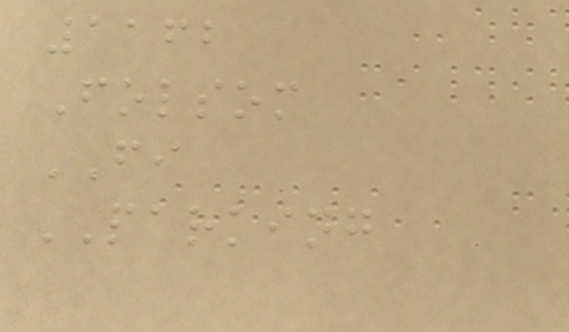1162
Folsom
FI
PARKING
